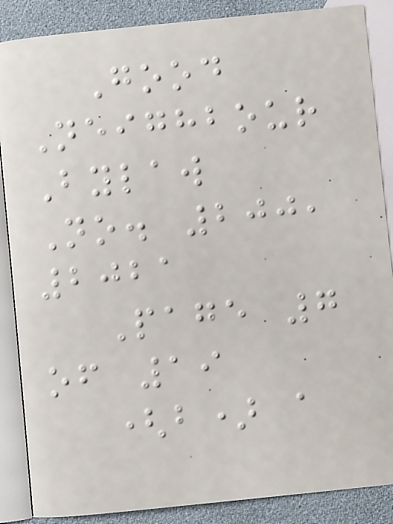Good
Neighbour
Bylaw
No. 200,
2021
Page 7
of 19
(b) a
